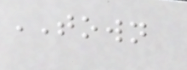TOWN
